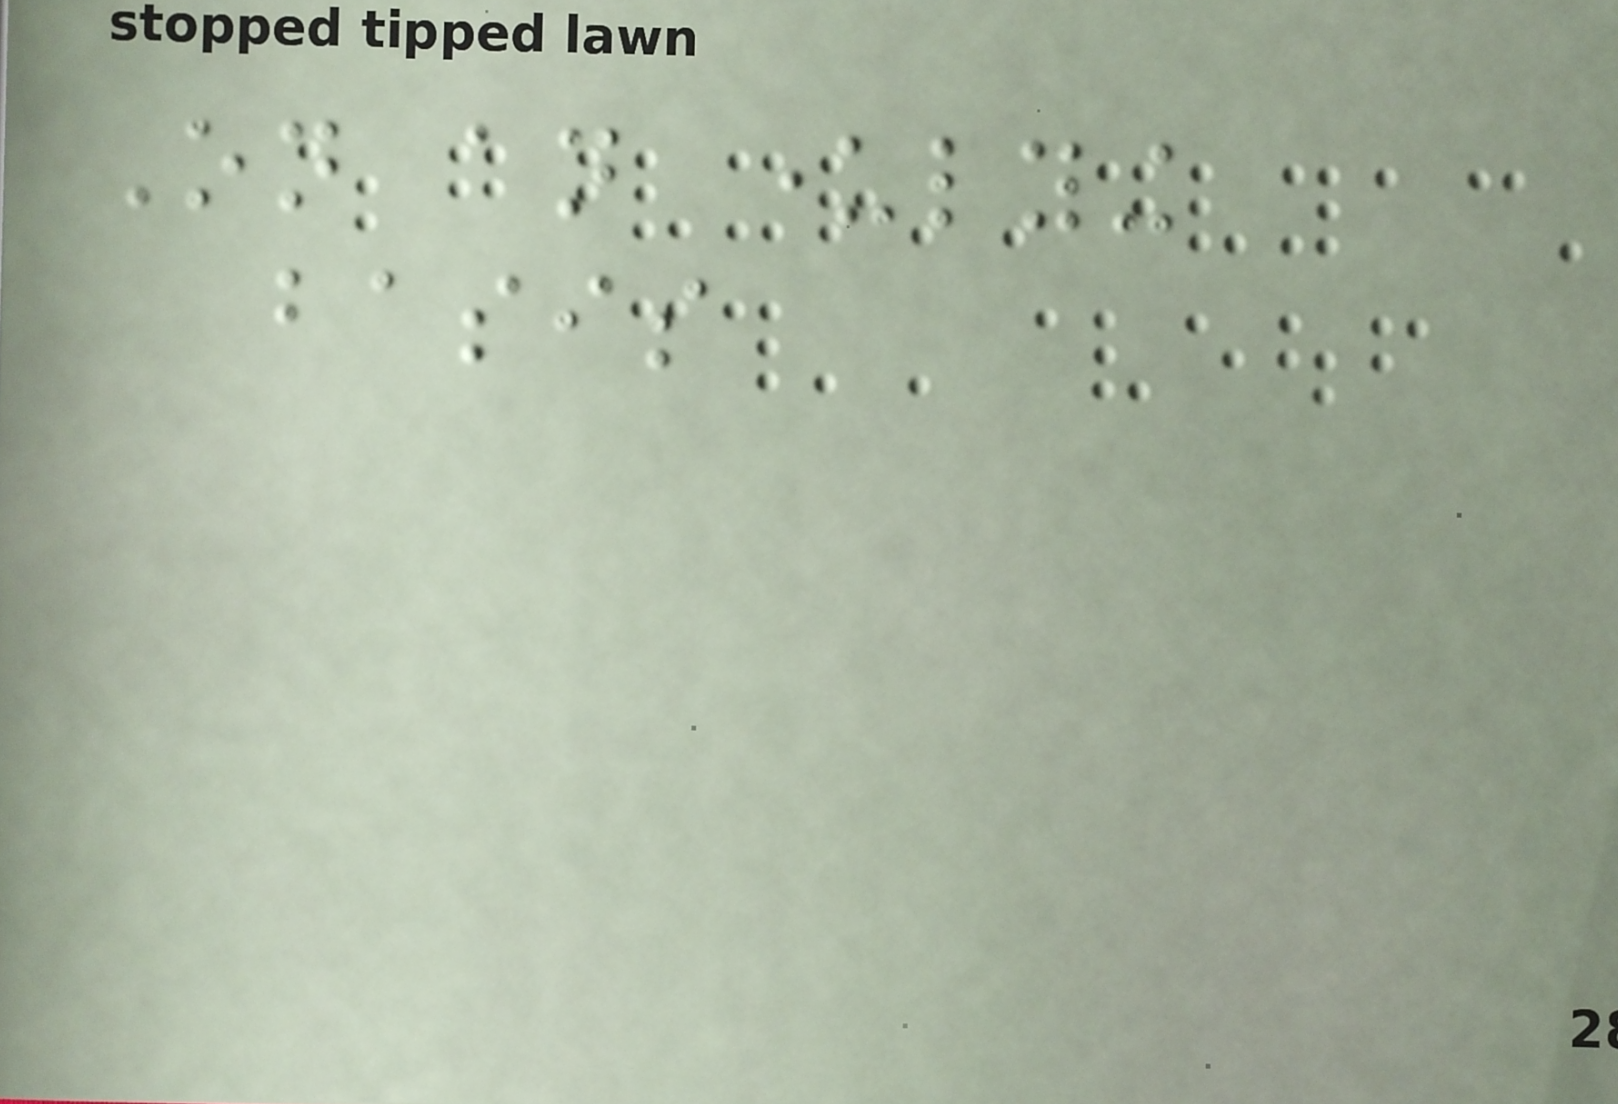On an underlying
basis
